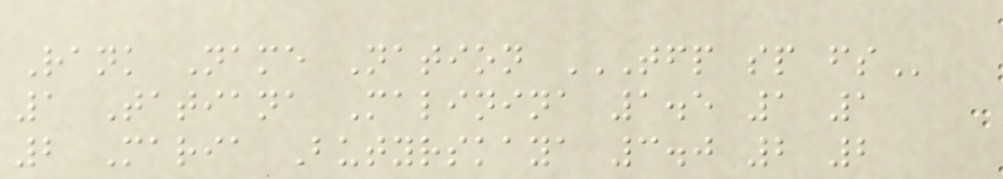Rank Name Nation TFP SP FS
1 Tatiana Malinina 1.5 1 1
2 Maria Butyrskaya 3.0 2 2
